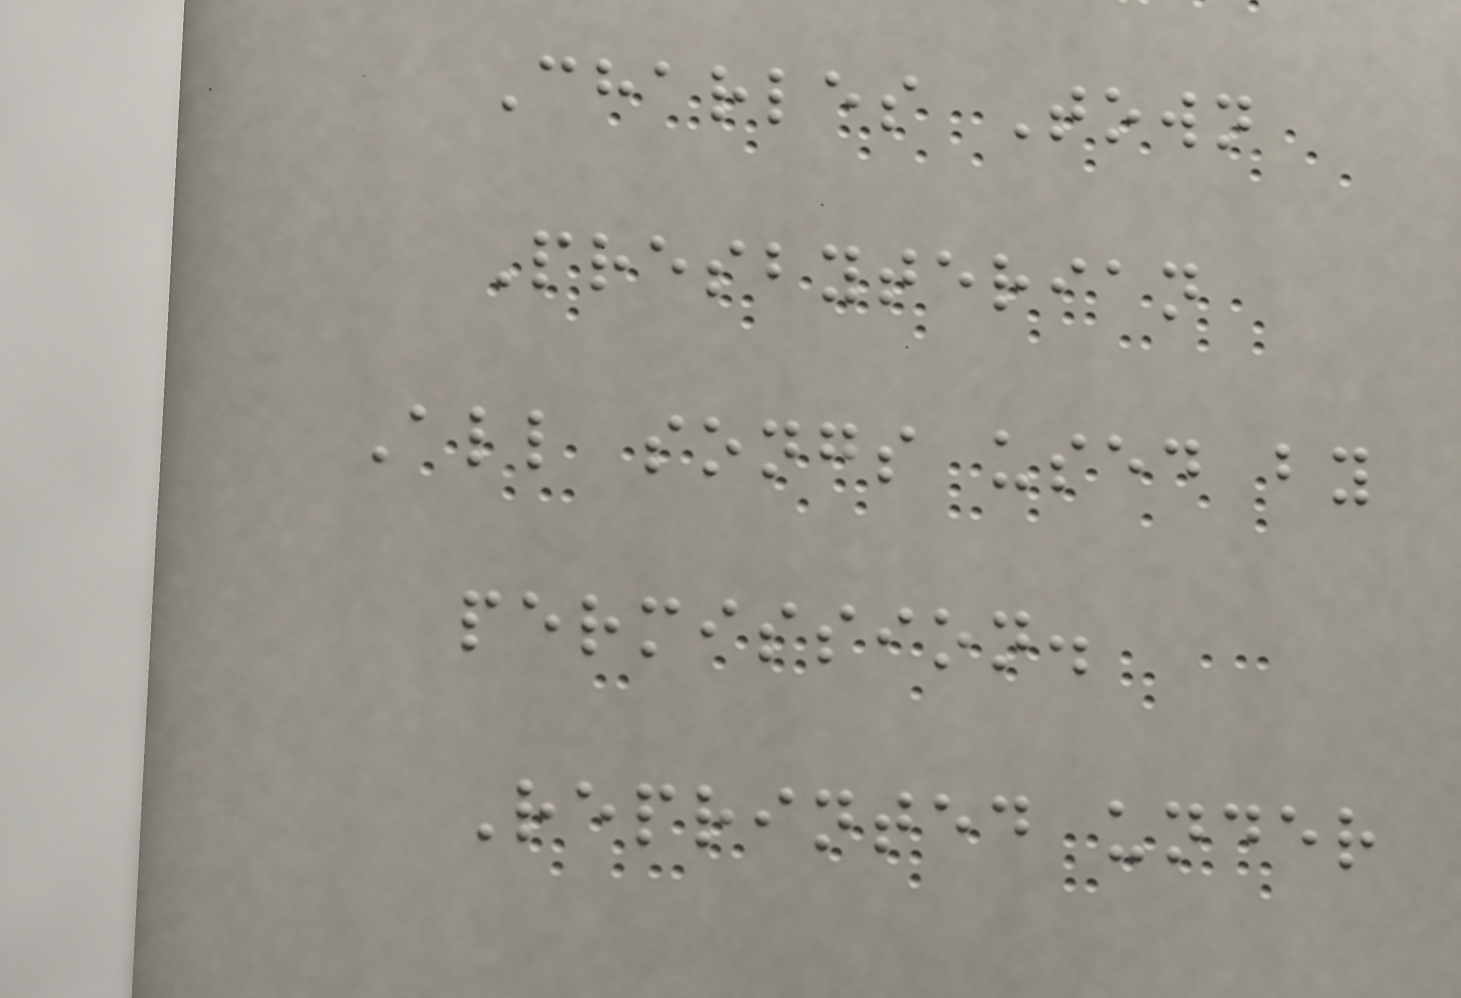Charles Town
Presbyterian
All songs used by
permission.
Reprinted under
